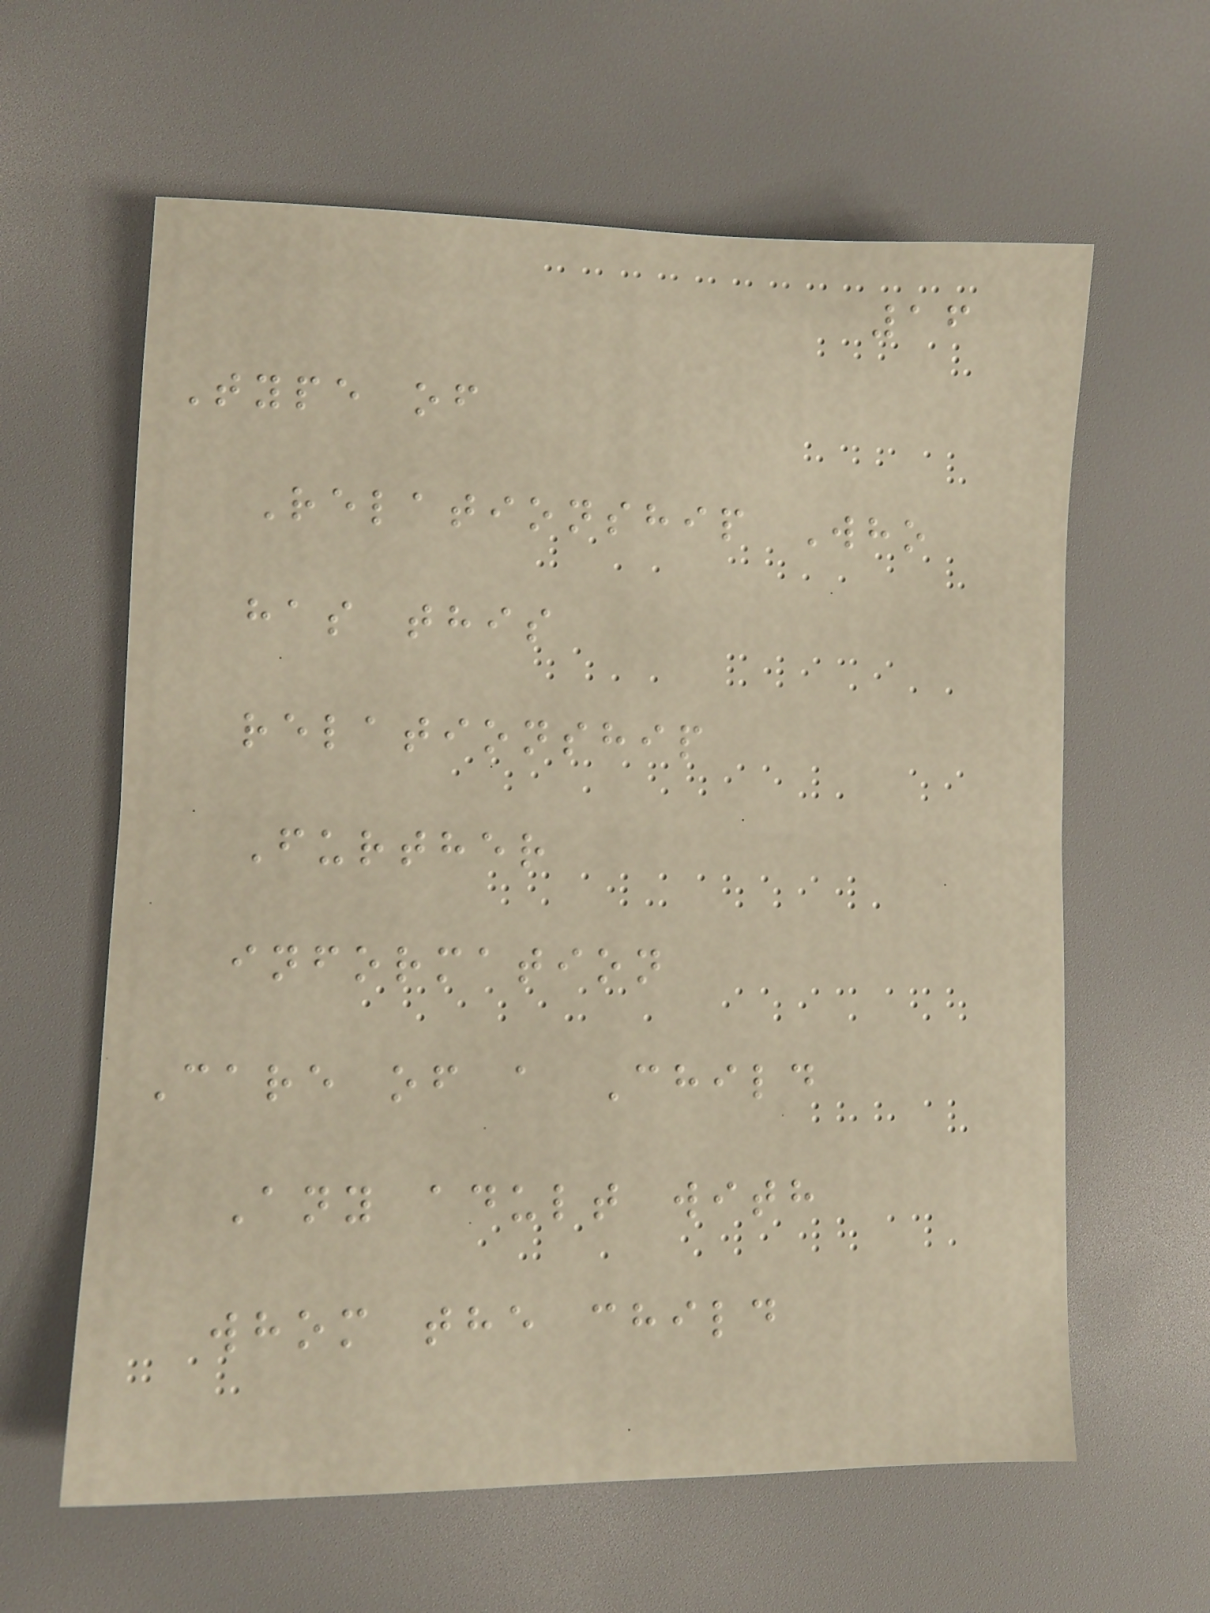16
Type of
Relationship Who
has this
relationship
Further
information
Care of a Child
Any adult with
whom the child
